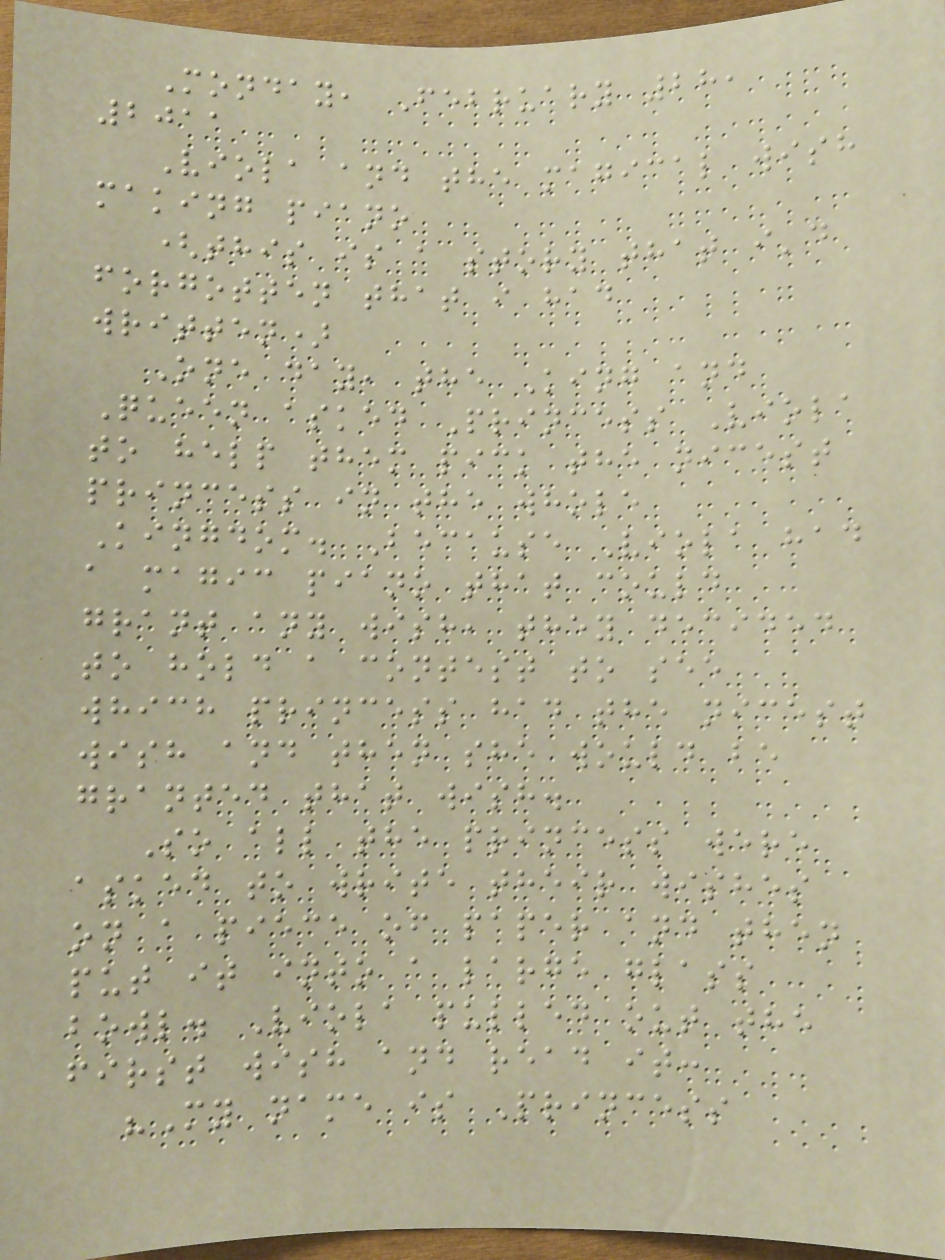Monday, February 28,
2011
Viola and the magical wish
making piano
(this is a story that i'd
forgotten that i had
written)
One day, the King and
Queen asked Princess Viola
to help them pick the nicest
princess in the whole
Kingdom. Because Viola had
a magic piano that could
grant any wish, they decided
to hold a contest to see
which princess had the nicest
wish and then she would be
granted that wish.
So all the princess were
asked to write their wishes
on a piece of paper and then
put it into a large glass
bowl. Viola pulled out the
first wish and read it:
"My name is Princess
